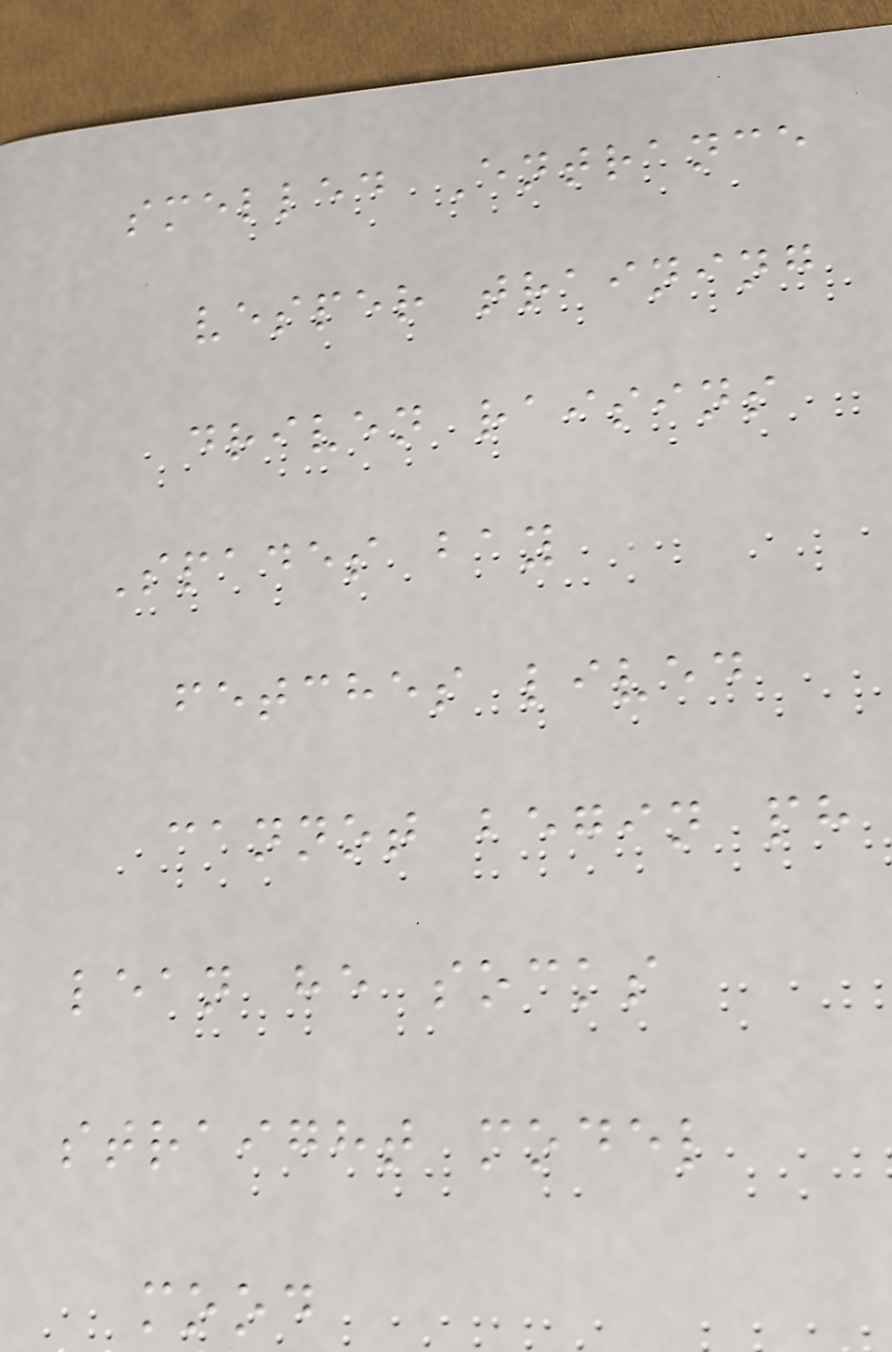smelled Entrance
vesper training
driven raisins
Spades bay
fetches lived
cannot begin ph
lean he socks
straight model
mood
